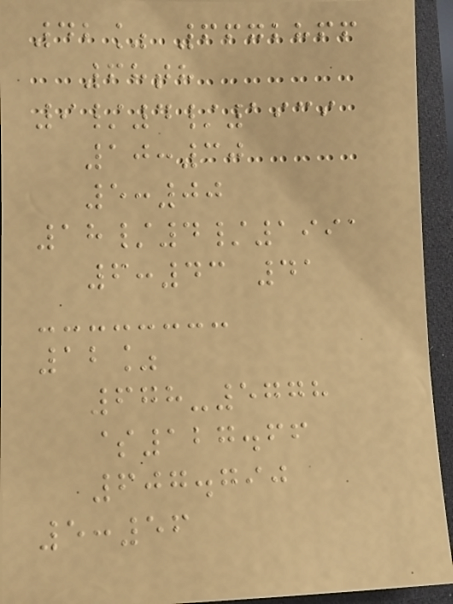42% 6672866
68th
9/4/1939
10:30
5:00
18/4/1991
6:43 41
12%
678-5778
$127.66
607.790
5:56
